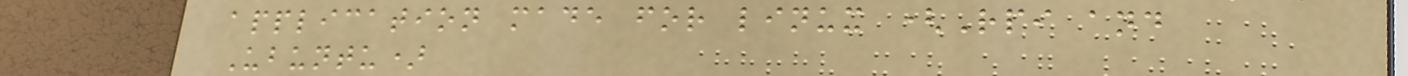application made for linux (Rpi and
Ubuntu)
